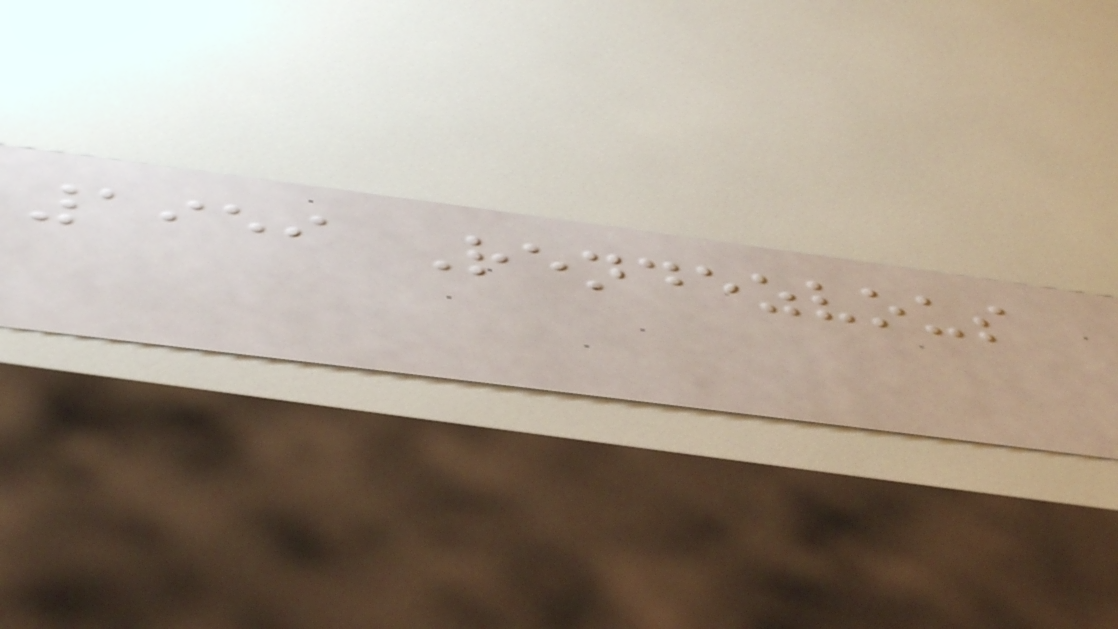1959 Rendezvous
